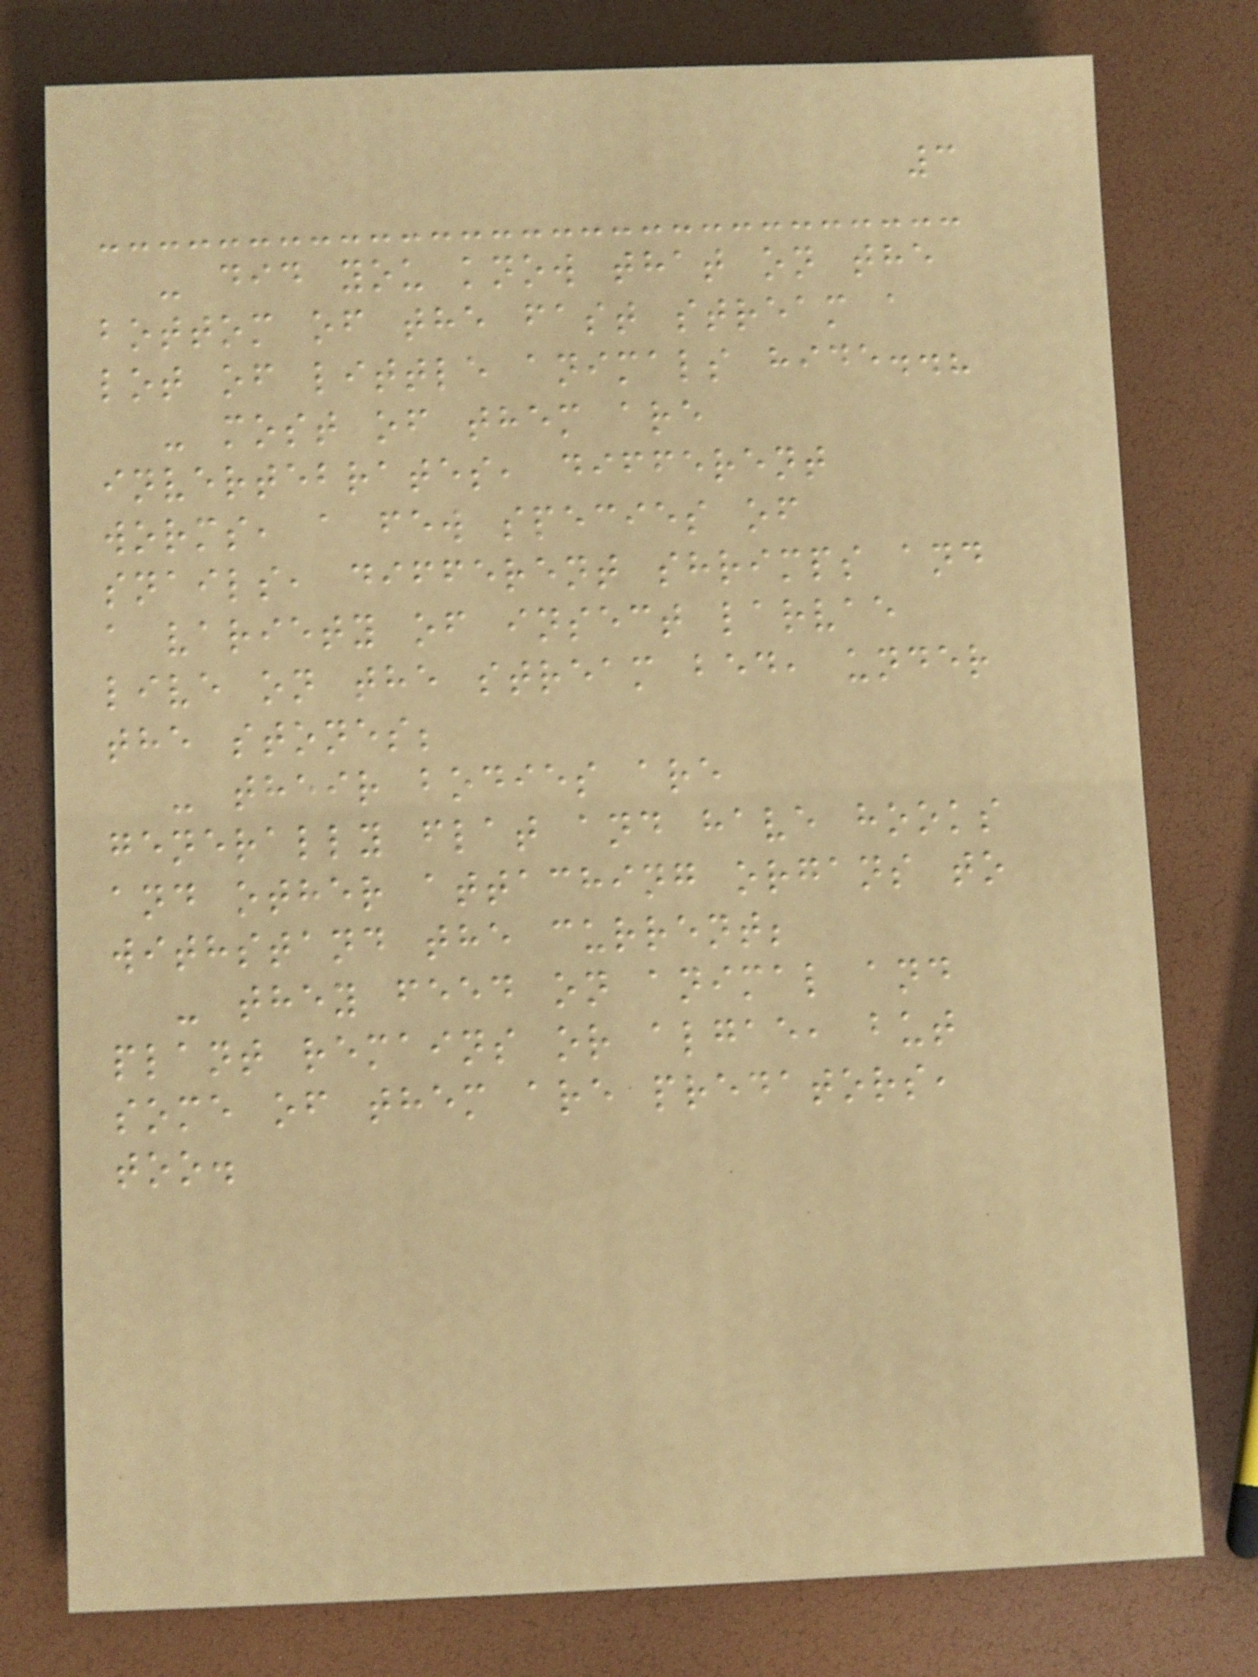3
- did you know that on the
bottom of the fast stream a
lot of little animals hide..?
- most of them are
invertebrates, different
worms, a few species of
snails, different shrimps and
a variety of insect larvae
live on the stream bed, under
the stones;
- their bodies are
generally flat and have hooks
and other attaching organs to
withstand the current;
- they feed on animal and
plant remains or algae, but
some of them are predators,
too.
